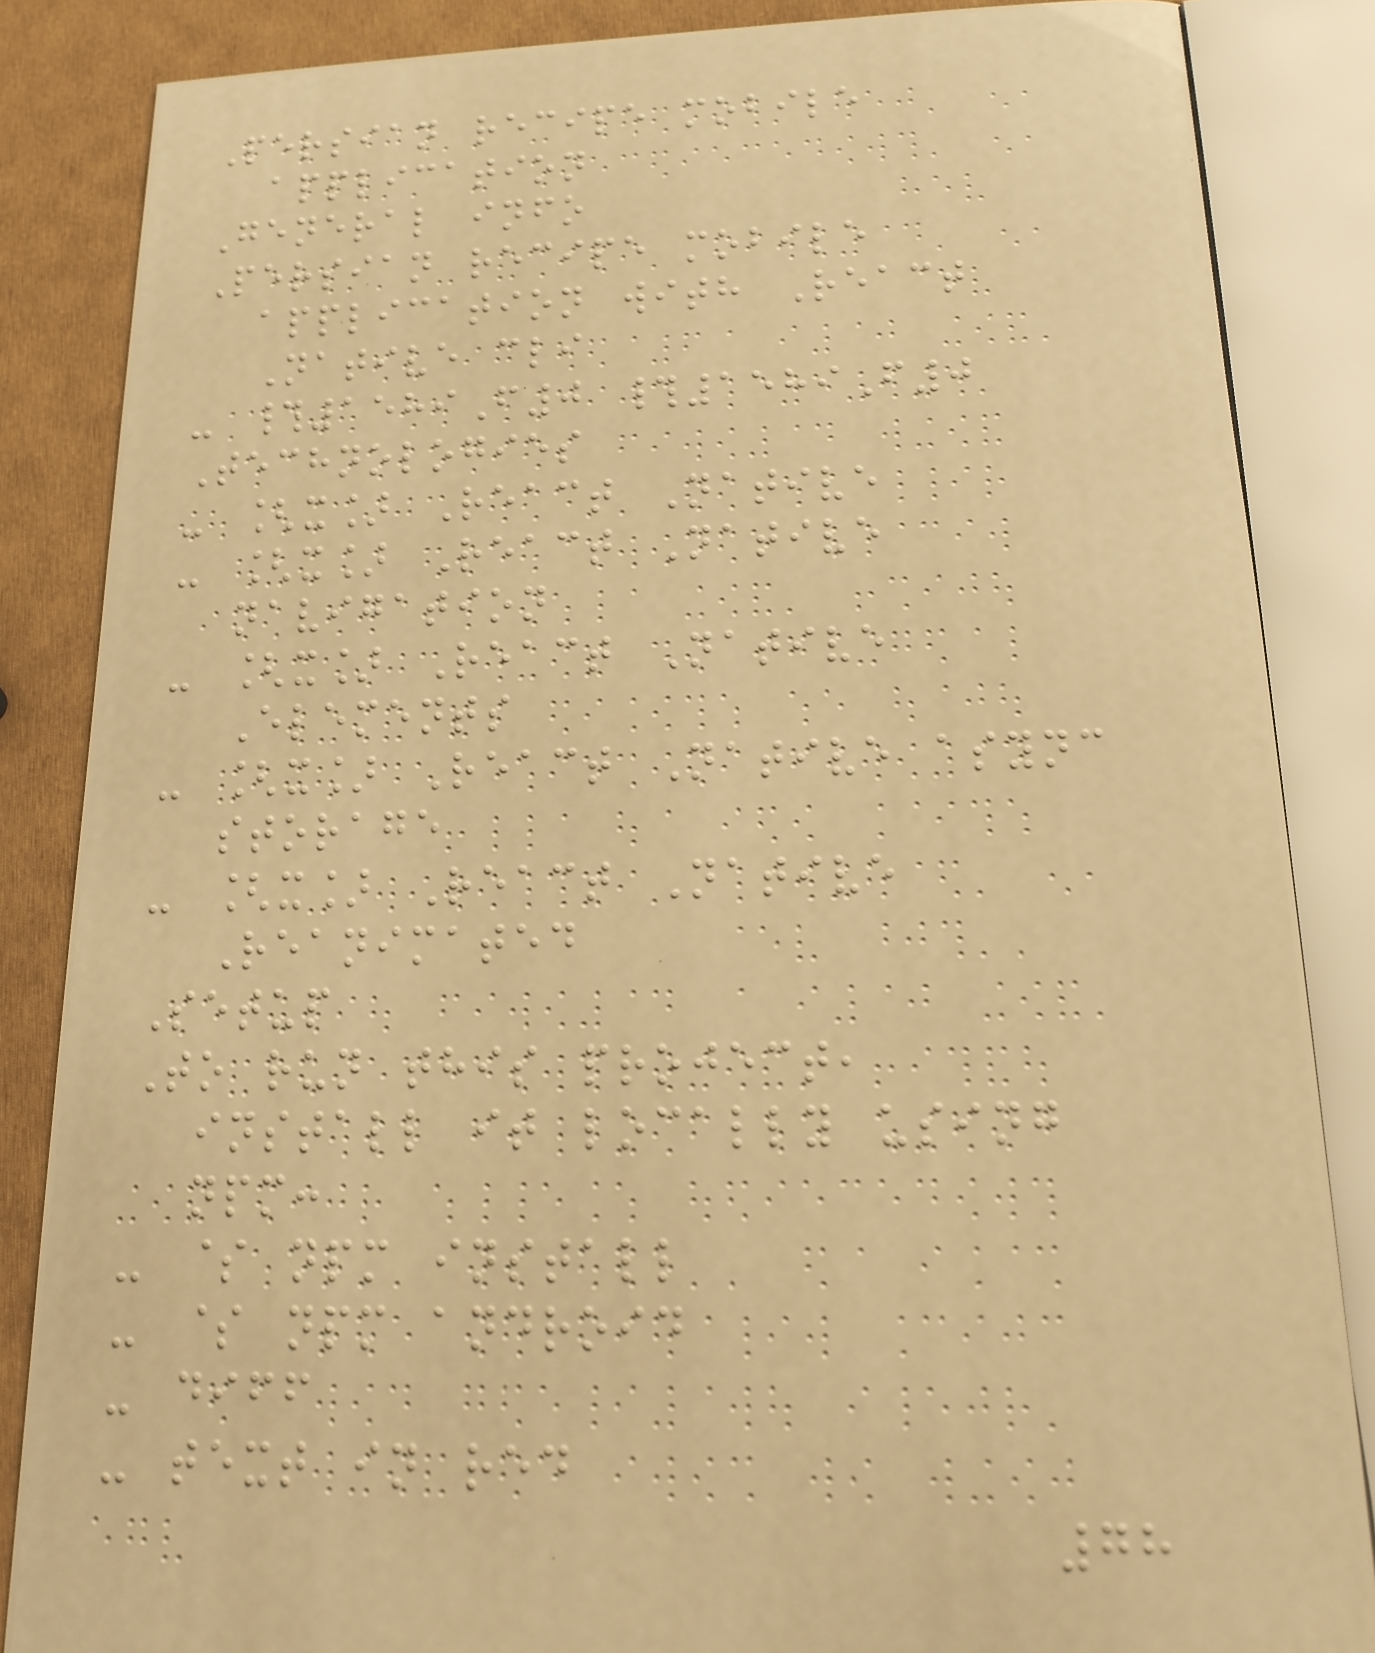Persian recipe mobile
application
General info
Persian recipe mobile
application with React
Native cli
- #1589F0 #1589F0
Technologies
- [x] React Native
- [x] React Native
navigation
- [x] React Native
Elements
- [x] React Native async
storage
- [x] React Native
Reanimated
Setup
To run this project,
install it locally using
npm:
- $ npm install
- $ npm android
- diff
- text in red
78
